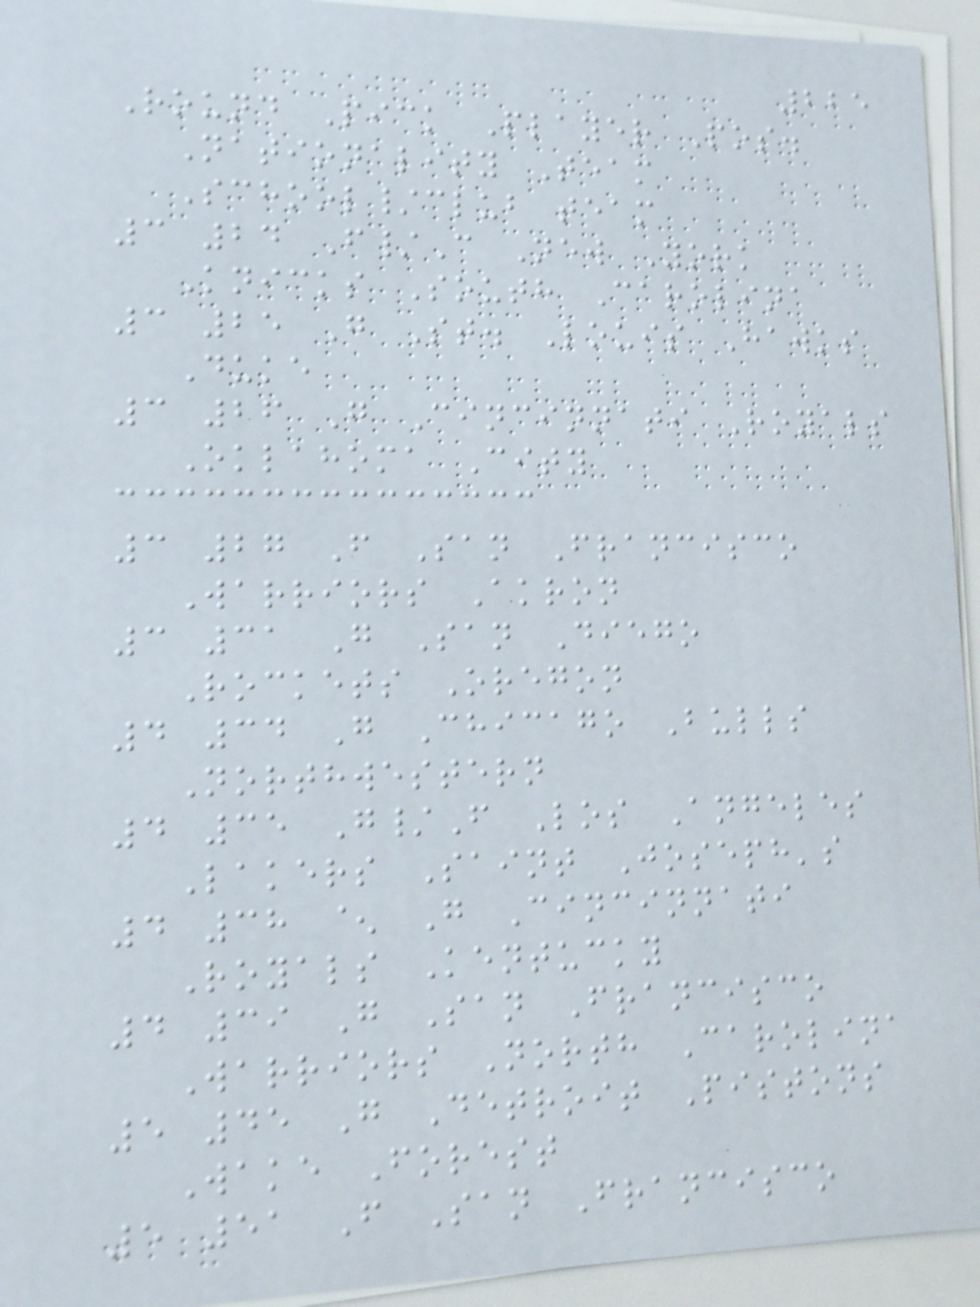225
Round Pick Player Pos.
Nationality Team
School/club team
3 24 F/C New York
Knicks South Carolina
3 25 G St. Louis Hawks
Duke
3 26 G Cincinnati Royals
Oklahoma City
3 27 F San Francisco
Warriors Akron
3 31 G San Diego
Rockets Oregon
4 34 G Chicago Bulls
Northwestern
4 35 G/F Los Angeles
Lakers Saint Joseph's
4 38 ^ G Cincinnati
Royals Kentucky
4 39 G San Francisco
Warriors North Carolina
5 45 G Detroit Pistons
Wake Forest
5 51 F San Francisco
